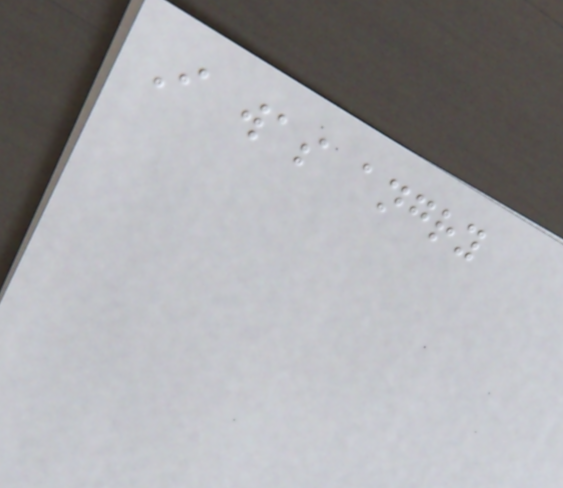I was angry
